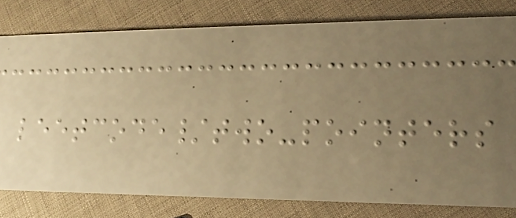leetcode/two-pointers
